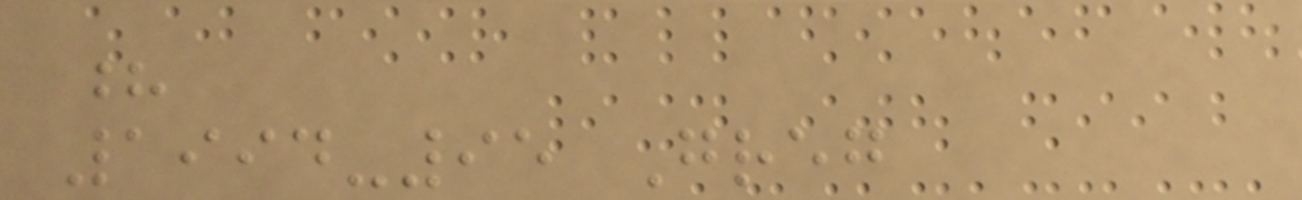?
1994-95 Greg
